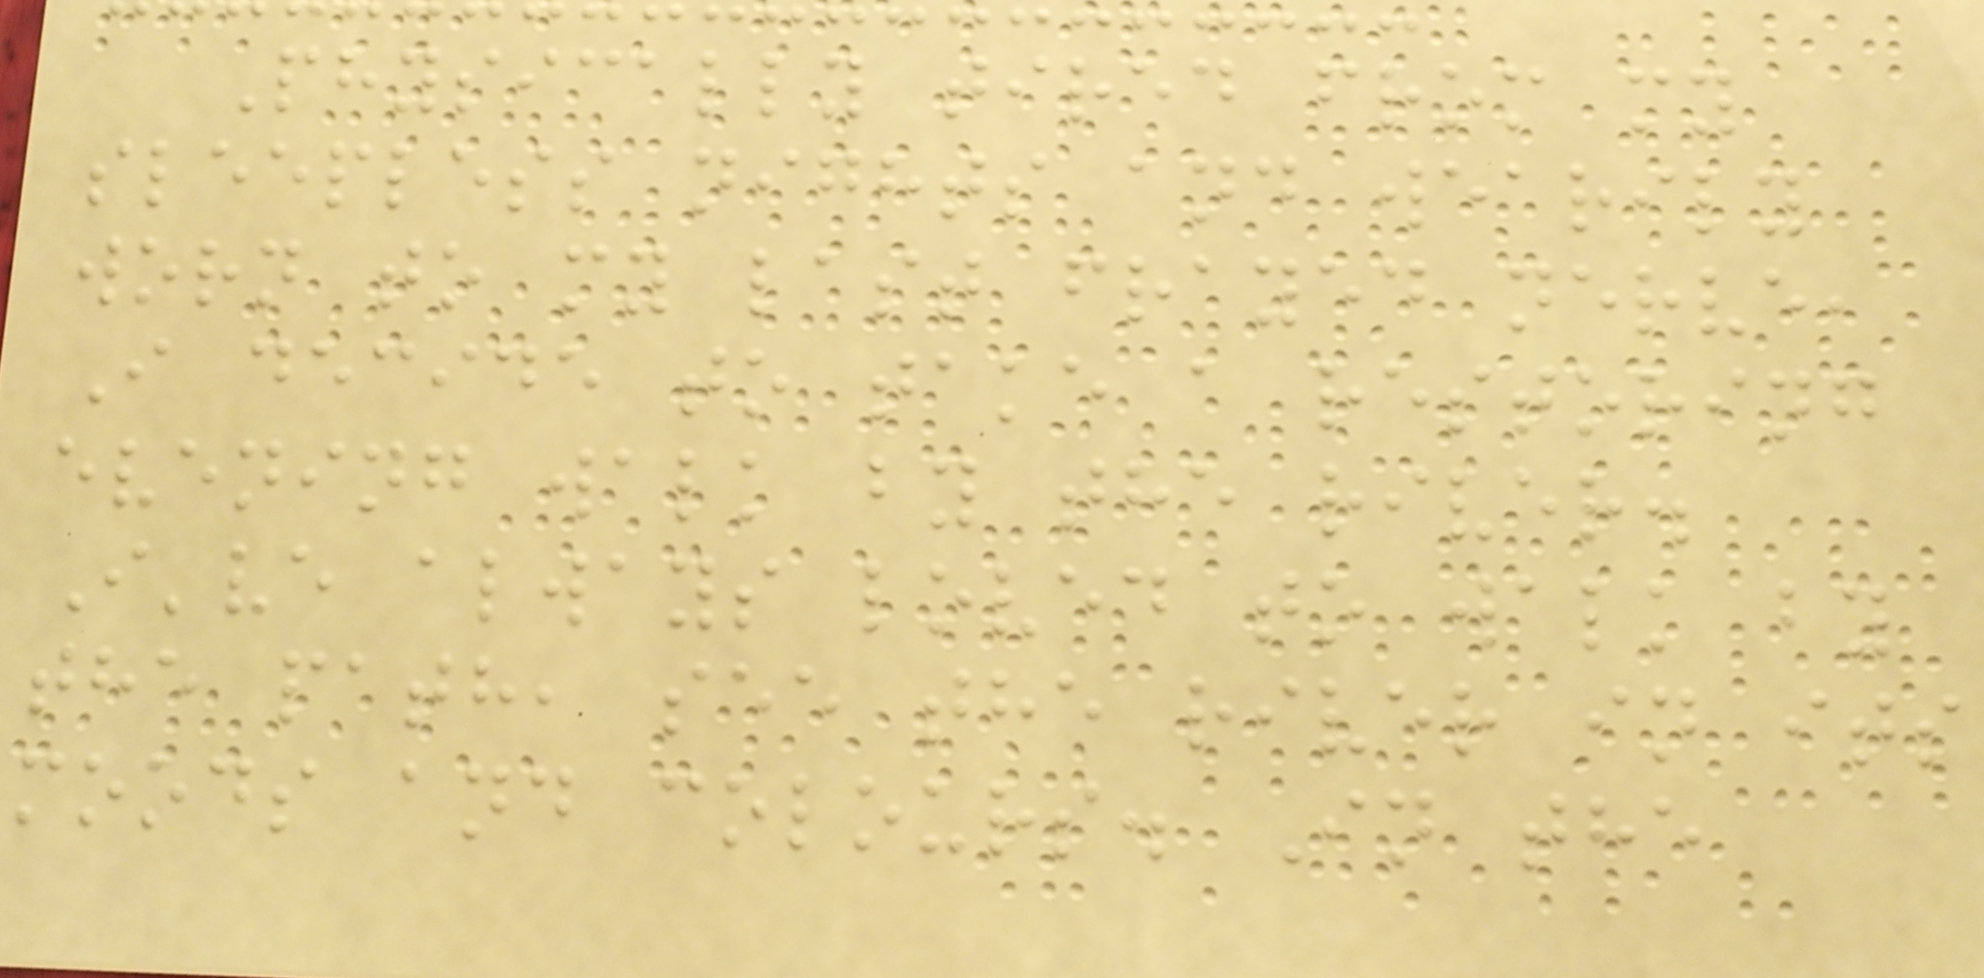Physically tired from my
sleepless nights and wearily
worn to my last frayed nerve,
I decide to take a restoring
evening walk by the river.
I've always loved to walk by
the path, see the river in its
moods and colours. In the
